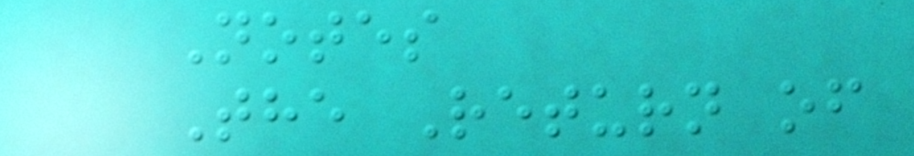Notes
The Return of
